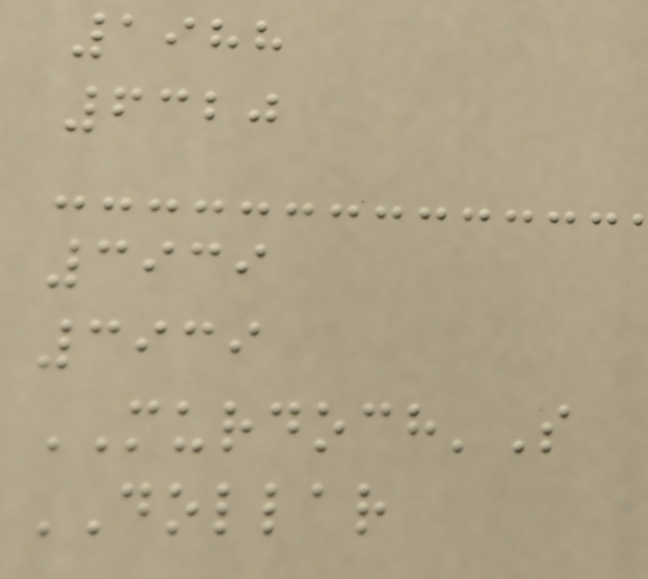1988
6320
3939
3939
MURDOCH'S
DOLLAR
